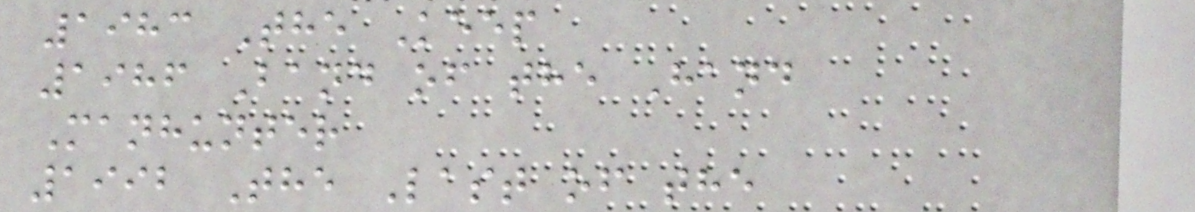1983 The Keep
1986 Band of the Hand
Manhunter
1992 The Last of the
